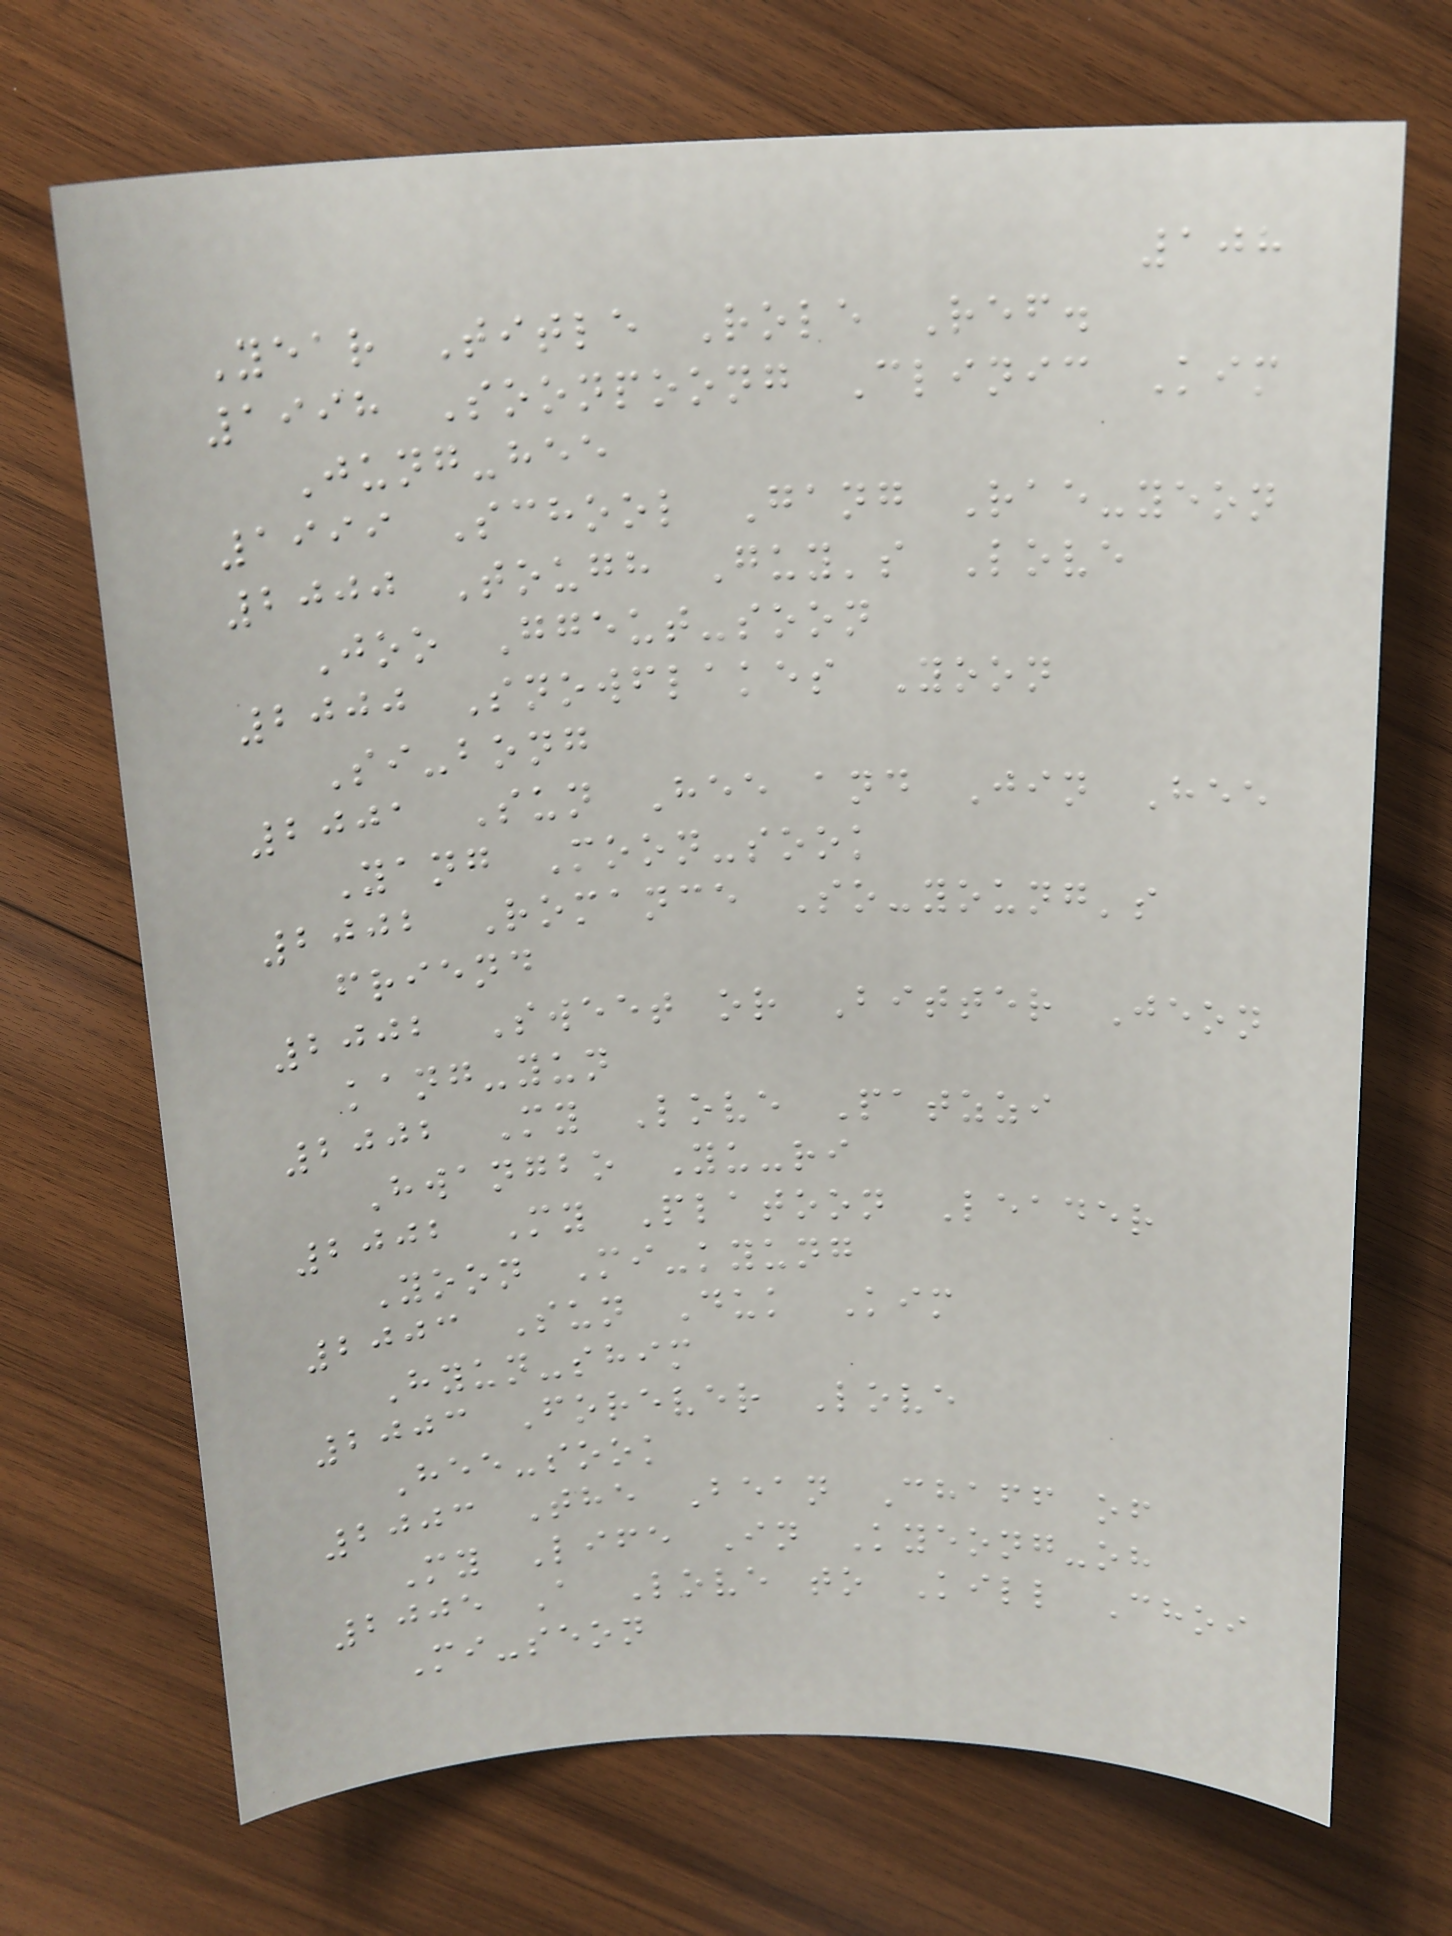108
Year Title Role Ref.
1998 Soonpoong Clinic Kim
Jung-hee
1999 School Gang Rae-yeon
2000 Tough Guy's Love
Joo Ggeut-soon
2000 Snowflakes Yoon
Si-bong
2001 Sun Hee and Jin Hee
Yang Moon-sook
2002 Romance So-young's
friend
2002 Sweet or Bitter Jeon
kang-yun
2002 My Love Patzzi
Hwangbo Yu-ri
2002 My Platoon Leader
Yoon Mi-kyung
2003 Sun Duk Kim
Hyun-shim
2003 Forever Love
Hee-sook
2003 The Bean Chaff of
My Life In Kyeong-oh
2005 A Love to Kill Choi
Mi-seon
